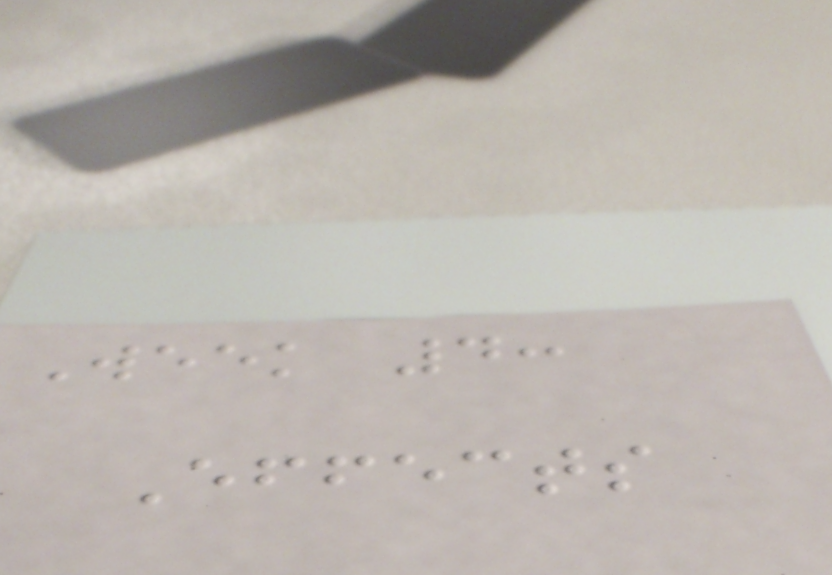Week 4:
Effects
